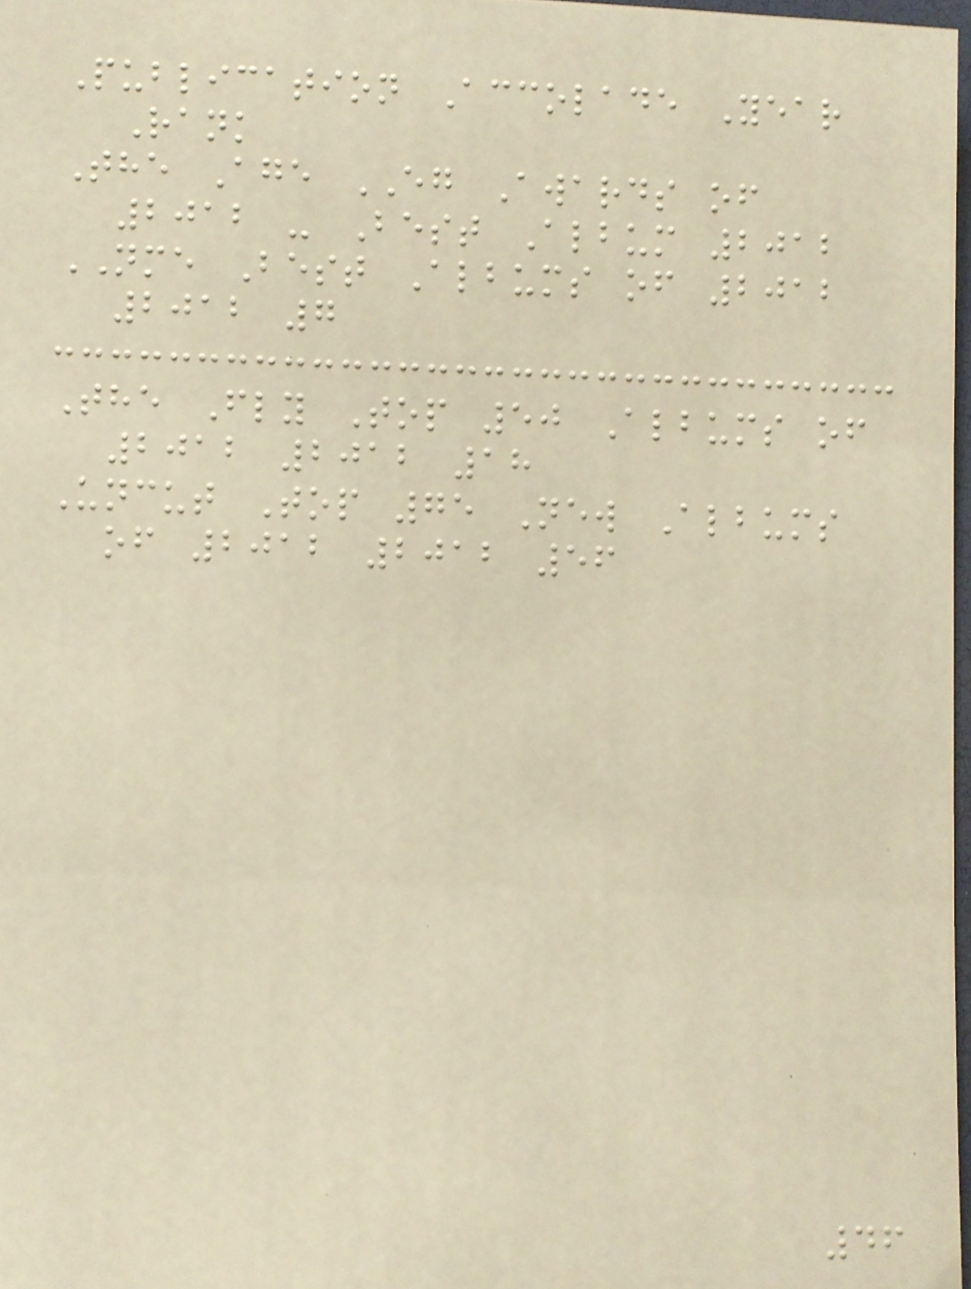Publication Accolade Year
Rank
The Age EG Awards of
2012 - Best Album 2012
NME Best Albums of 2012
2012 7
The Fly Top 50 Albums of
2012 2012 18
Uncut Top 75 New Albums
of 2012 2012 56
46
